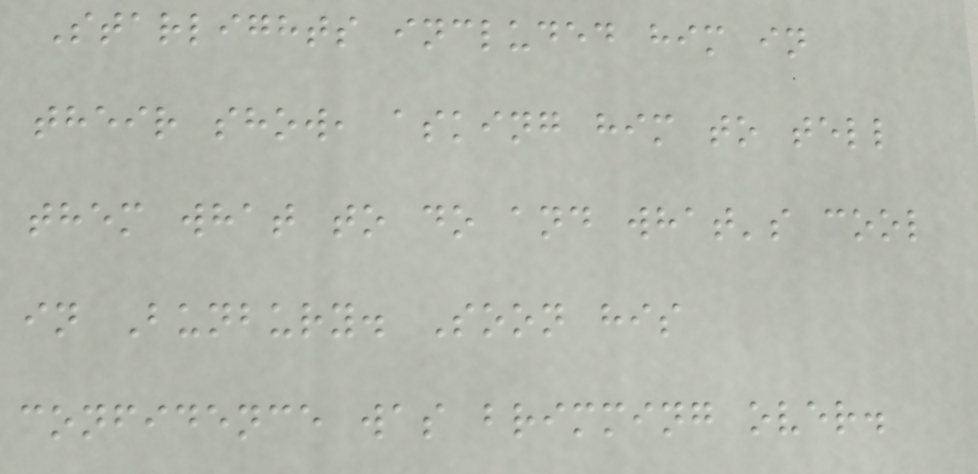Starlights included him in
their show, asking him to tell
them what to do and what's cool
in Bunbury. Soon his
confidence was brimming over.
